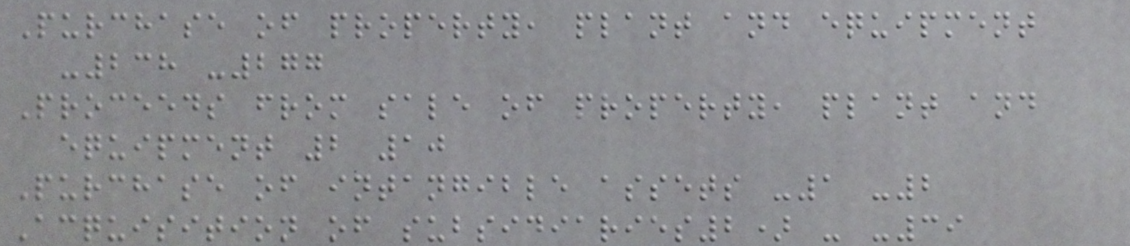Purchase of property, plant and equipment
-238 -277
Proceeds from sale of property, plant and
equipment 2 10
Purchase of intangible assets -1 -2
Acquisition of subsidiaries2) - -39
